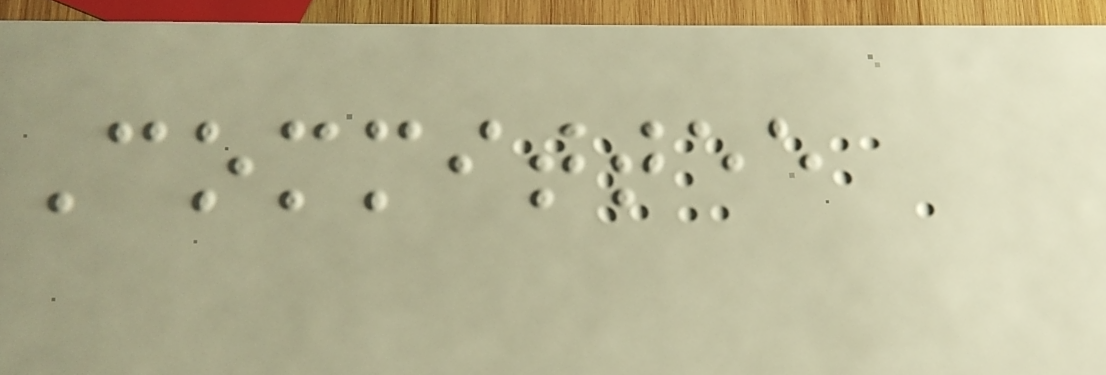Committee
